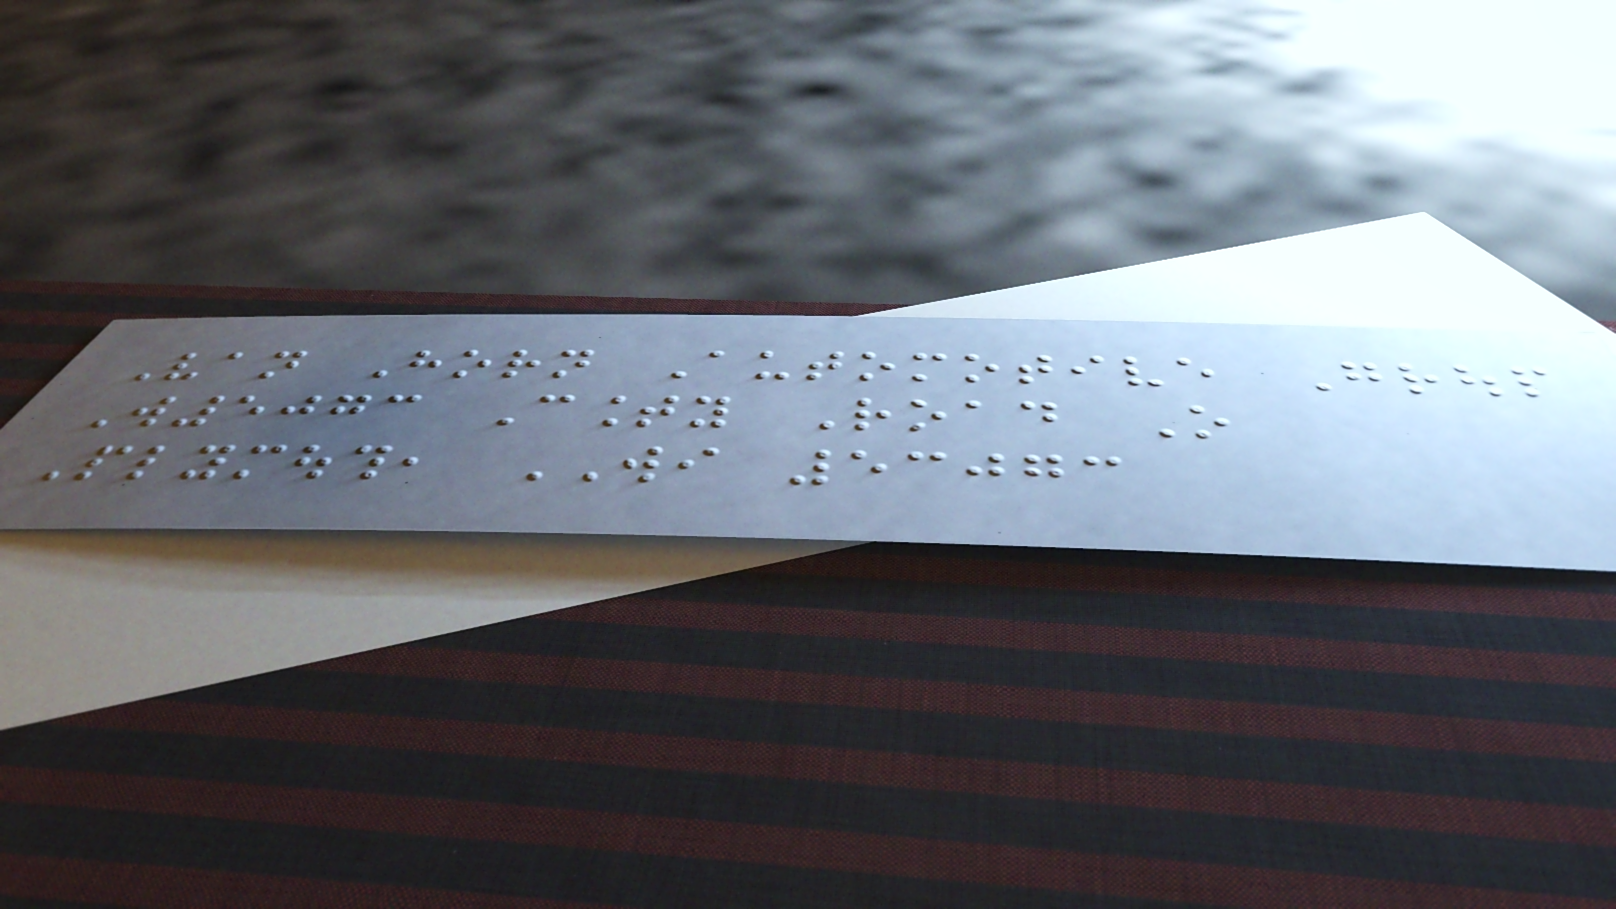Van Horn Automotive Group
W5073 County Road O
Plymouth, WI 53073
